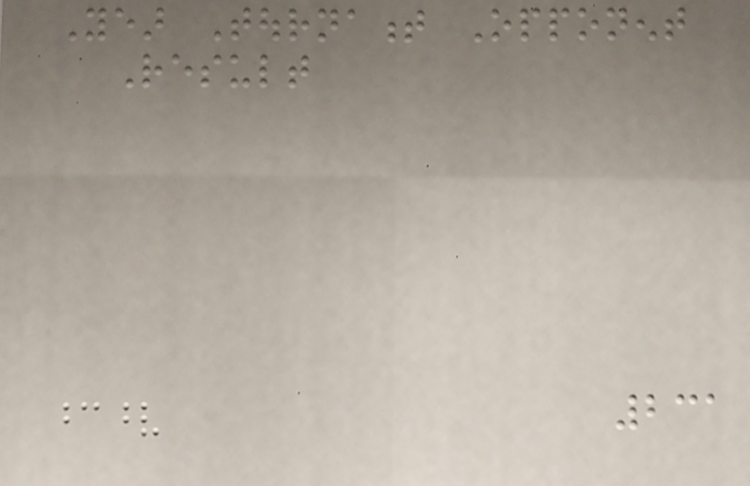Year Tournament Opponent
Result
231
